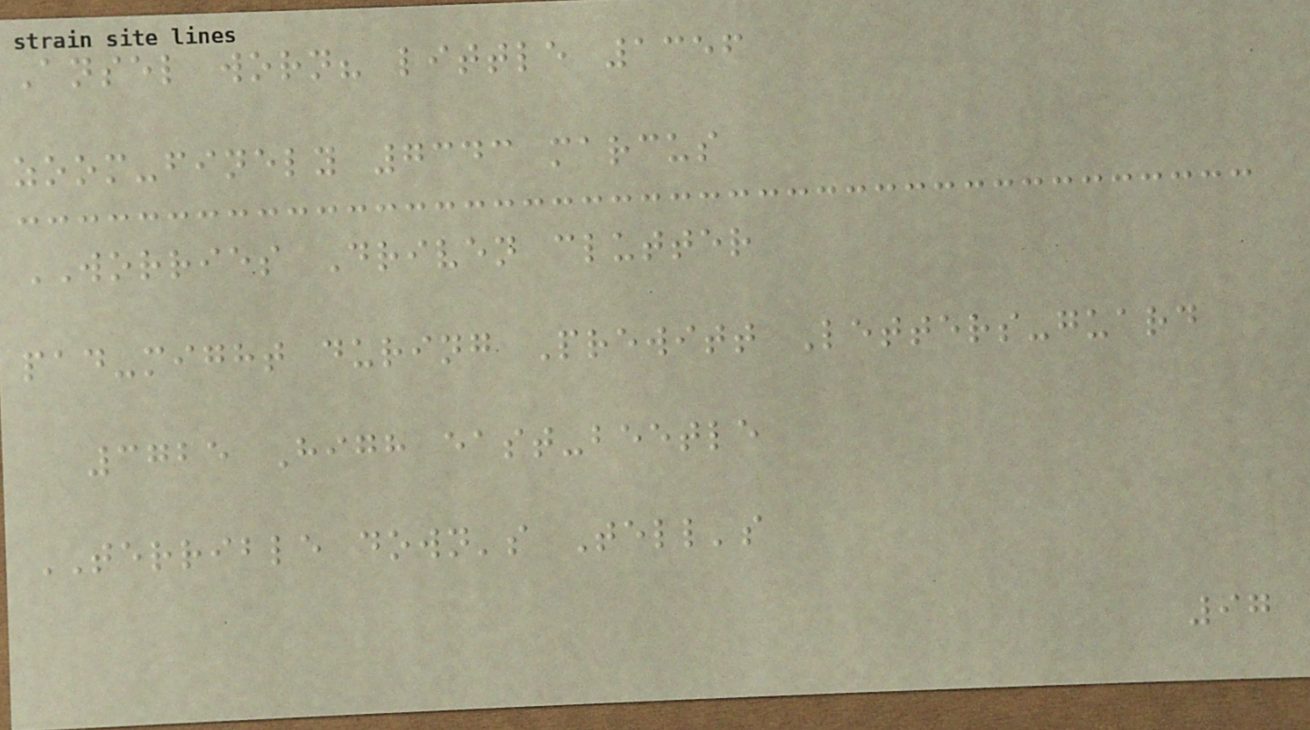Ansel worn? little 1356
zoom-finely 7343 marcus
WORRIES Driven clutter
pad-might during Prewitt Letters-guard
3725 High east-beetle
TERRIBLE down's Tell's
97
